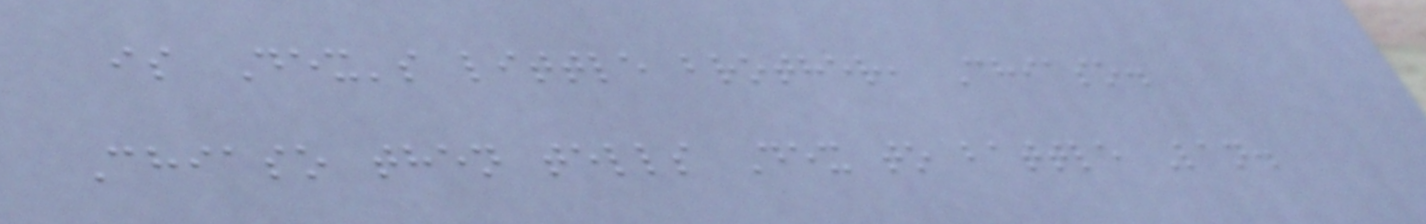is Dex's little brother, Chiaso.
Chiaso then tells Dex to battle Lan.
